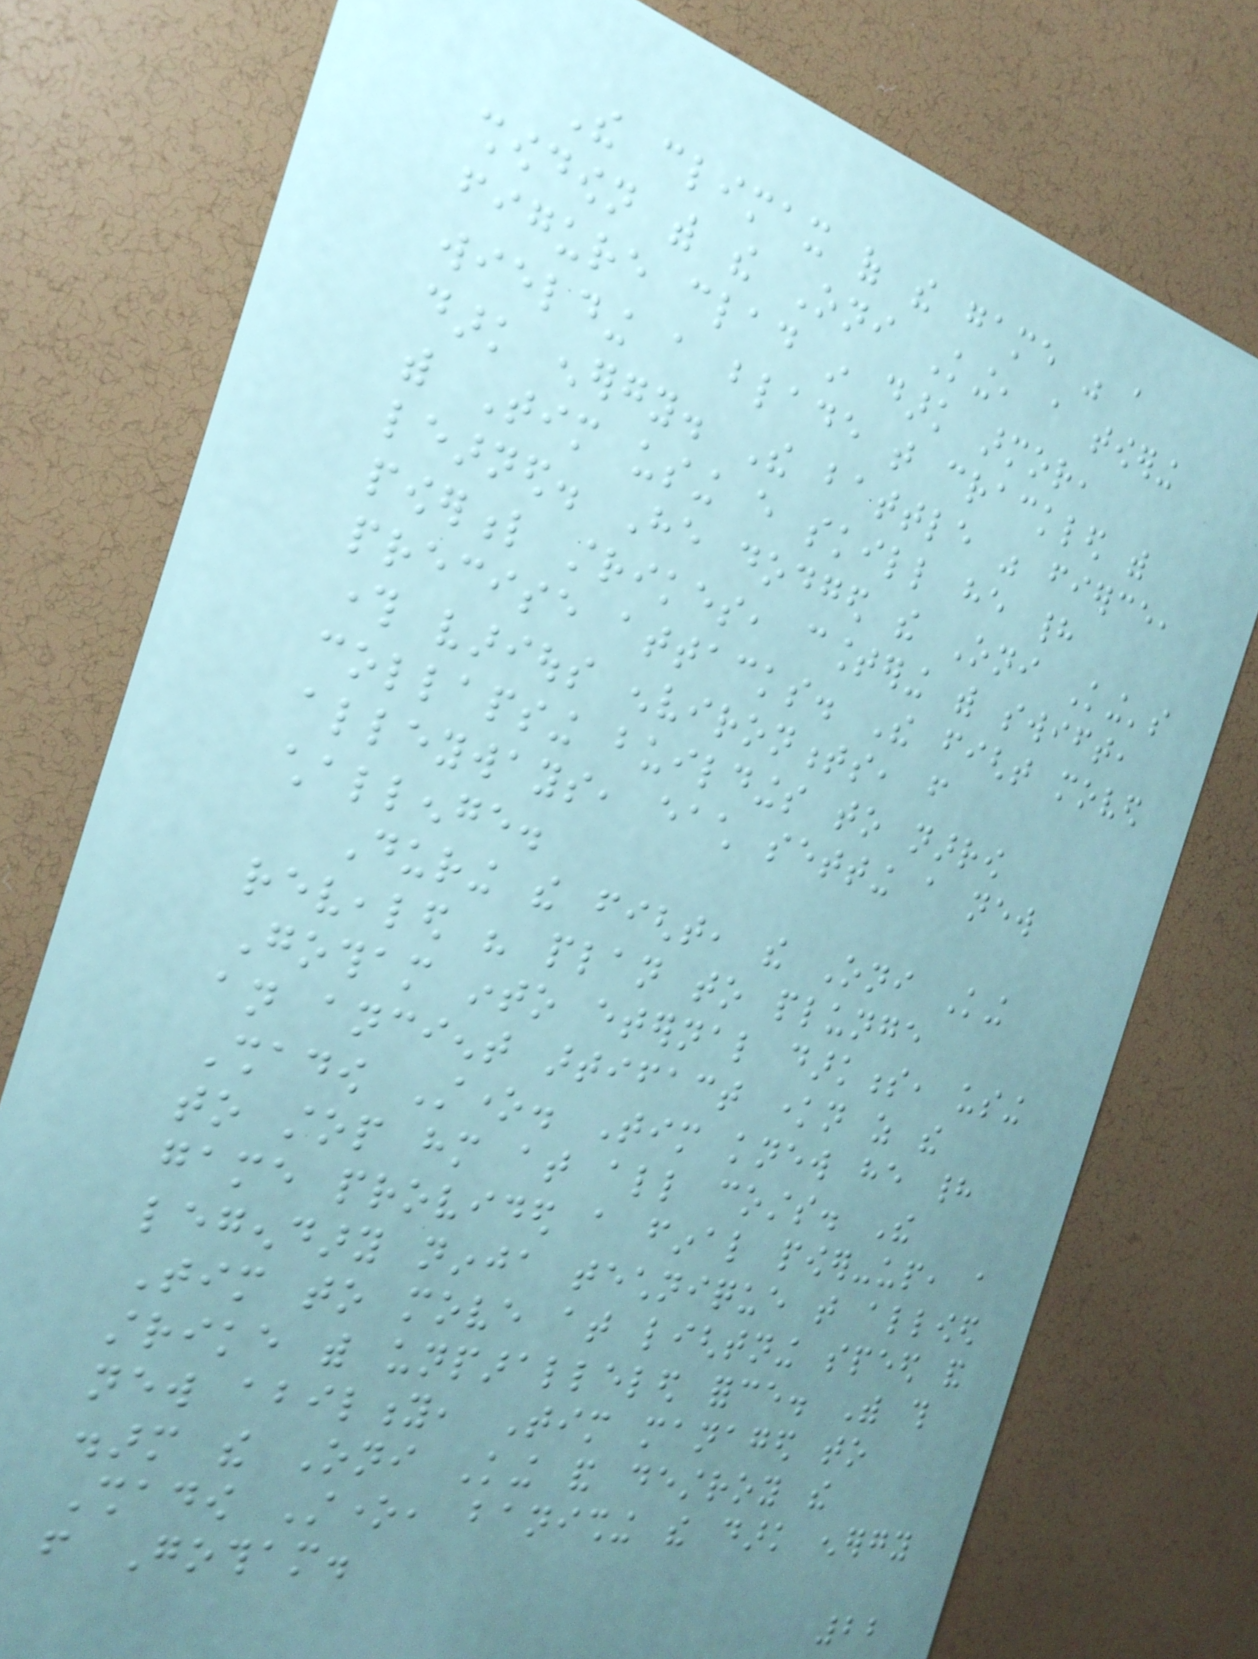The climax of the game was a
showdown with the Oni King, a towering
figure clad in dark armor,
wielding a blade that crackled with
dark energy. The battle was fierce,
with Tim using every skill he had
learned. He dodged the Oni King's
powerful strikes, countering with swift,
precise attacks. The fight moved
through various environments, from
collapsing buildings to narrow
alleyways, each setting a new
challenge.
During the fight, the Oni King
revealed his plan to plunge
Gotham into eternal darkness, using
an ancient artifact known as the
Shadow Stone. Tim knew he had
to stop him at all costs. The
game provided a final power-up, a
legendary ninja technique that allowed
Tim to move at lightning speed and
strike with unparalleled force. With this
new ability, Tim managed to
disarm the Oni King and destroy the
Shadow Stone, banishing the dark energy
from Gotham.
22
